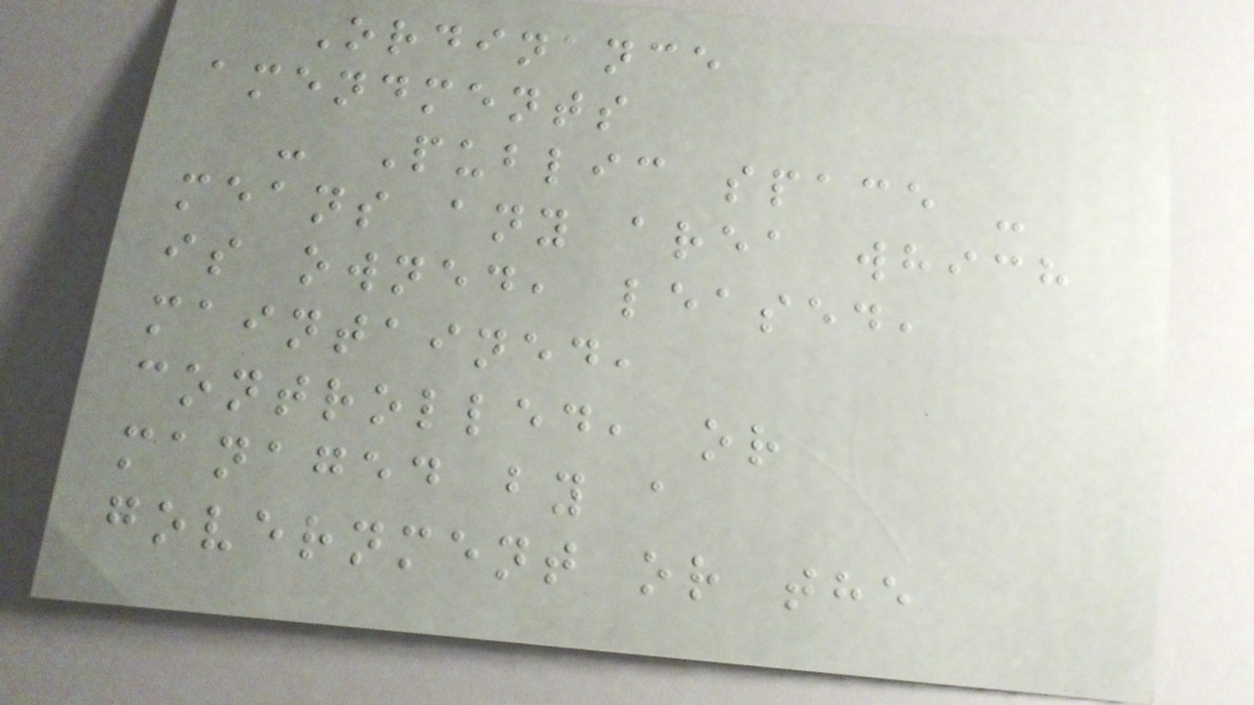Ordinance
amendments
- Public space -
means any area which
is owned, leased,
maintained,
controlled, or
managed by a
government or the
